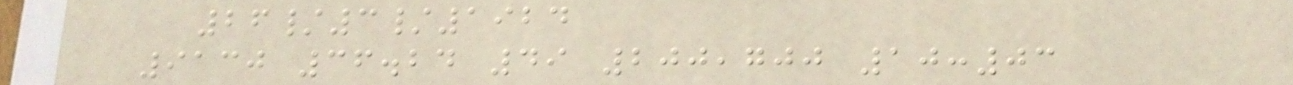26/3/1924
9130 36.24 49 200,700 10:03
